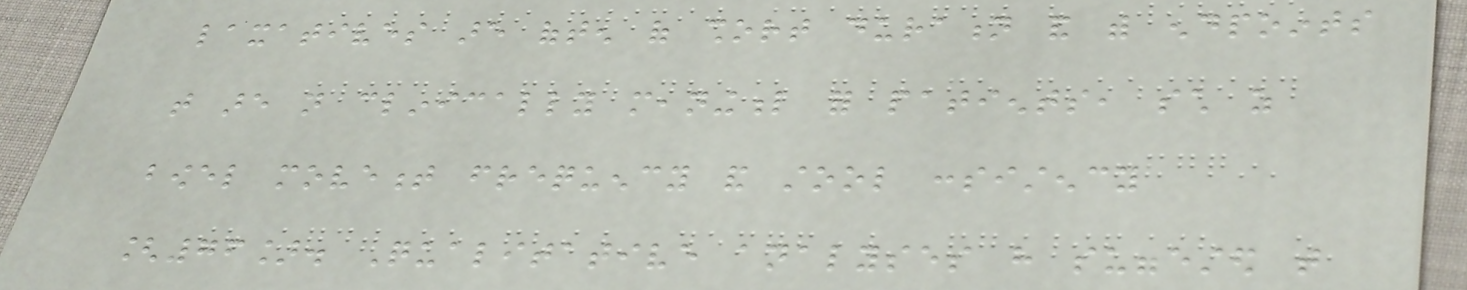laxatives are often of short duration and with endpoints
that are not clinically meaningful for patients, such as
bowel movement frequency and stool consistency
[76]. Qualitative analyses have suggested that
